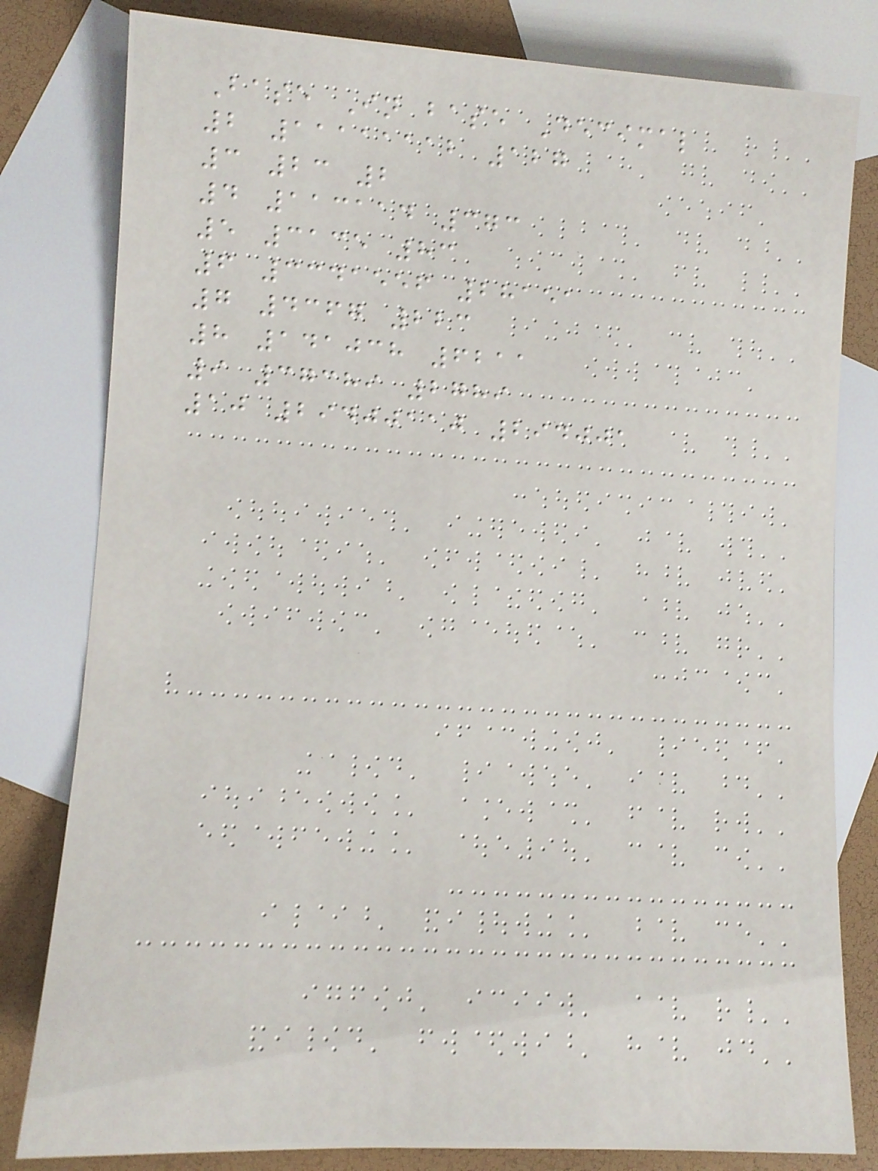Base In base Decimal
2 11111112 127
3 23 2
4 113114 373
5 3135 83
6 3341556 28151
7 4367 223
8 141038 6211
9 37389 2789
10 29400110 294001
